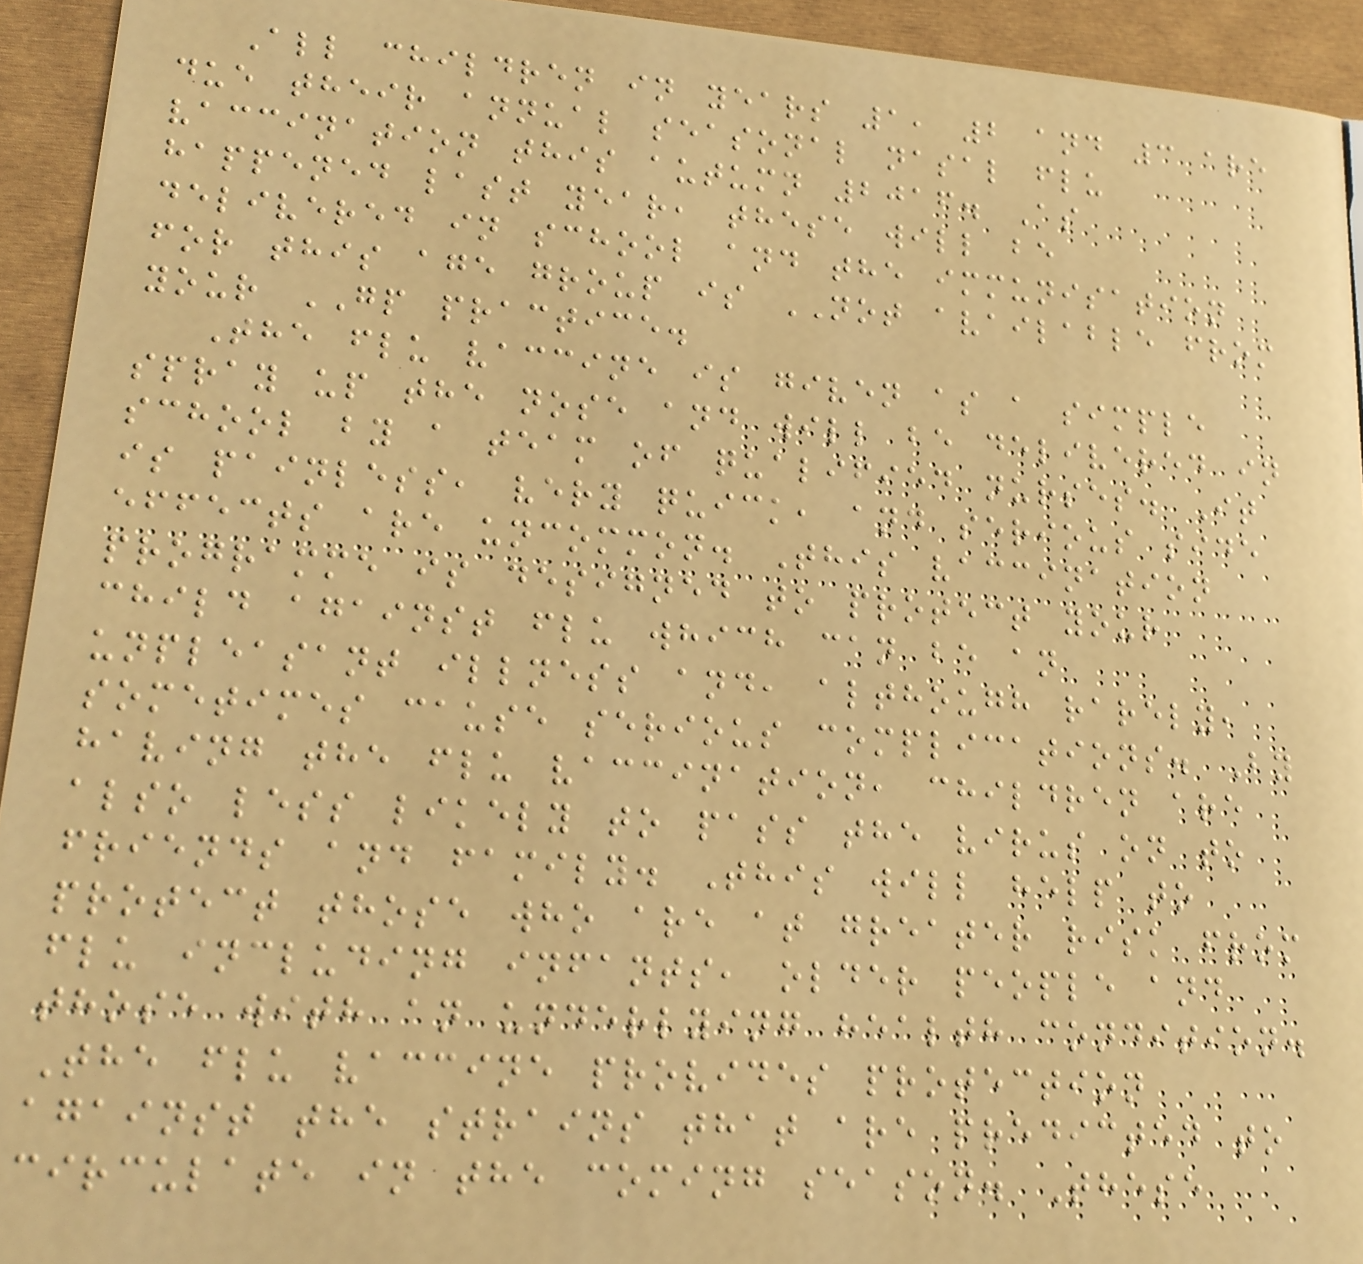All children in years 1, 2 and 3 are
due their annual seasonal nasal flu
vaccination this autumn 2016. As
happened last year, these will be
delivered in school and the immunisation
for this age group is NOT available from
your GP practice.
The flu vaccine is given as a simple
spray up the nose and will be delivered in
school by a team of qualified nurses. It
is painless, very quick, and serious side
effects are uncommon. This vaccination
programme is designed to protect your
child against flu which can be an
unpleasant illness and, although rarely,
sometimes cause serious complications. By
having the flu vaccination, children are
also less likely to pass the virus on to
friends and family. This will help to
protect those who are at greater risk from
flu including infants, older people and
those with an underlying health condition.
The flu vaccine provides protection
against the strains that are predicted to
circulate in the coming season. These
